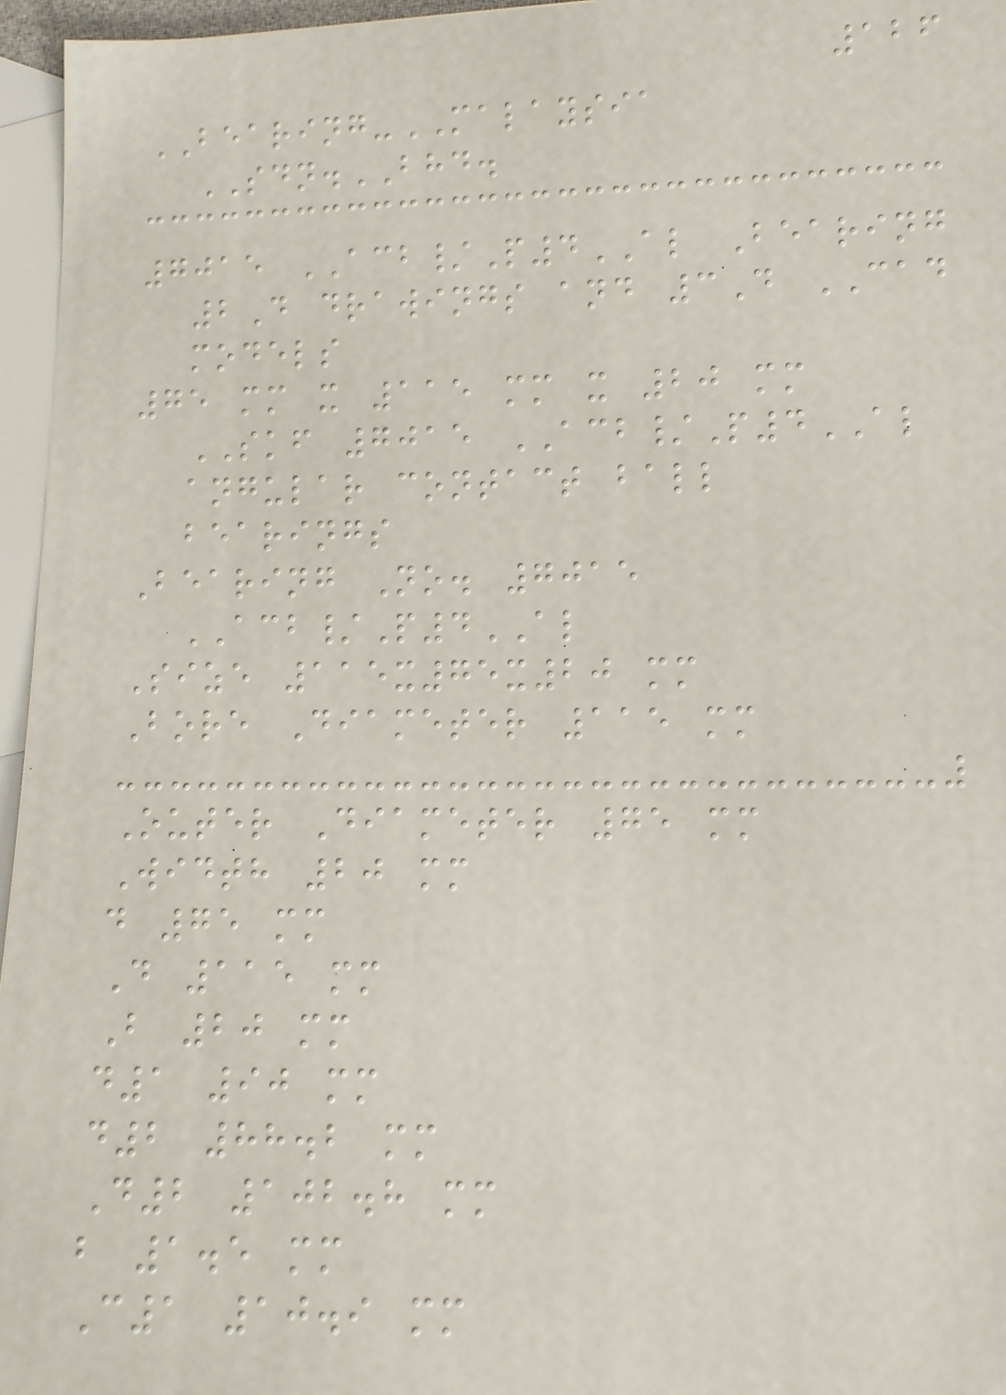126
BEARING-MALAYSIA
SDN.BHD.
7015 ACB/P4AL Bearing
2D drawings and 3D CAD
models
75 mm x 115 mm x 20 mm
SKF 7015 ACB/P4AL
angular contact ball
bearings
Bearing No. 7015
ACB/P4AL
Size 115x75x20 mm
Bore Diameter 115 mm
Outer Diameter 75 mm
Width 20 mm
d 75 mm
D 115 mm
B 20 mm
d1 90 mm
d2 88.2 mm
D2 102.8 mm
b 1.5 mm
C1 10.9 mm
